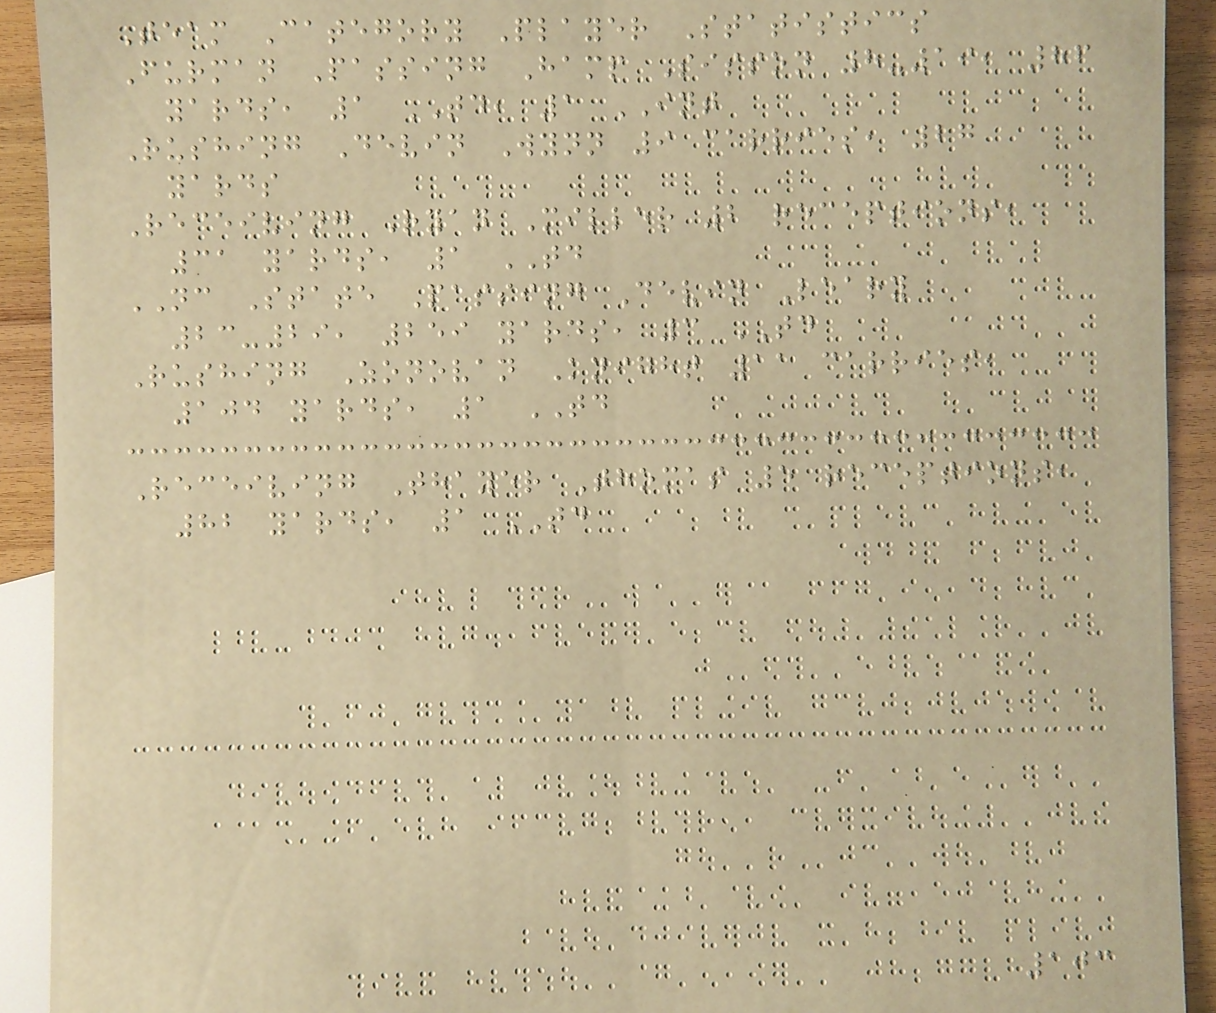Team Category Player Statistics
Furman Passing Hamp Sisson 8-19, 86
yards, 1 TD, 1 INT
Rushing Devin Wynn 9 carries, 27
yards
Receiving Ryan Miller 2 receptions,
31 yards, 1 TD
NC State Passing Devin Leary
23-29, 259 yards, 3 TD
Rushing Zonovan Knight 11 carries,
104 yards, 1 TD
Receiving Thayer Thomas 5 receptions,
82 yards, 1 TD
103
